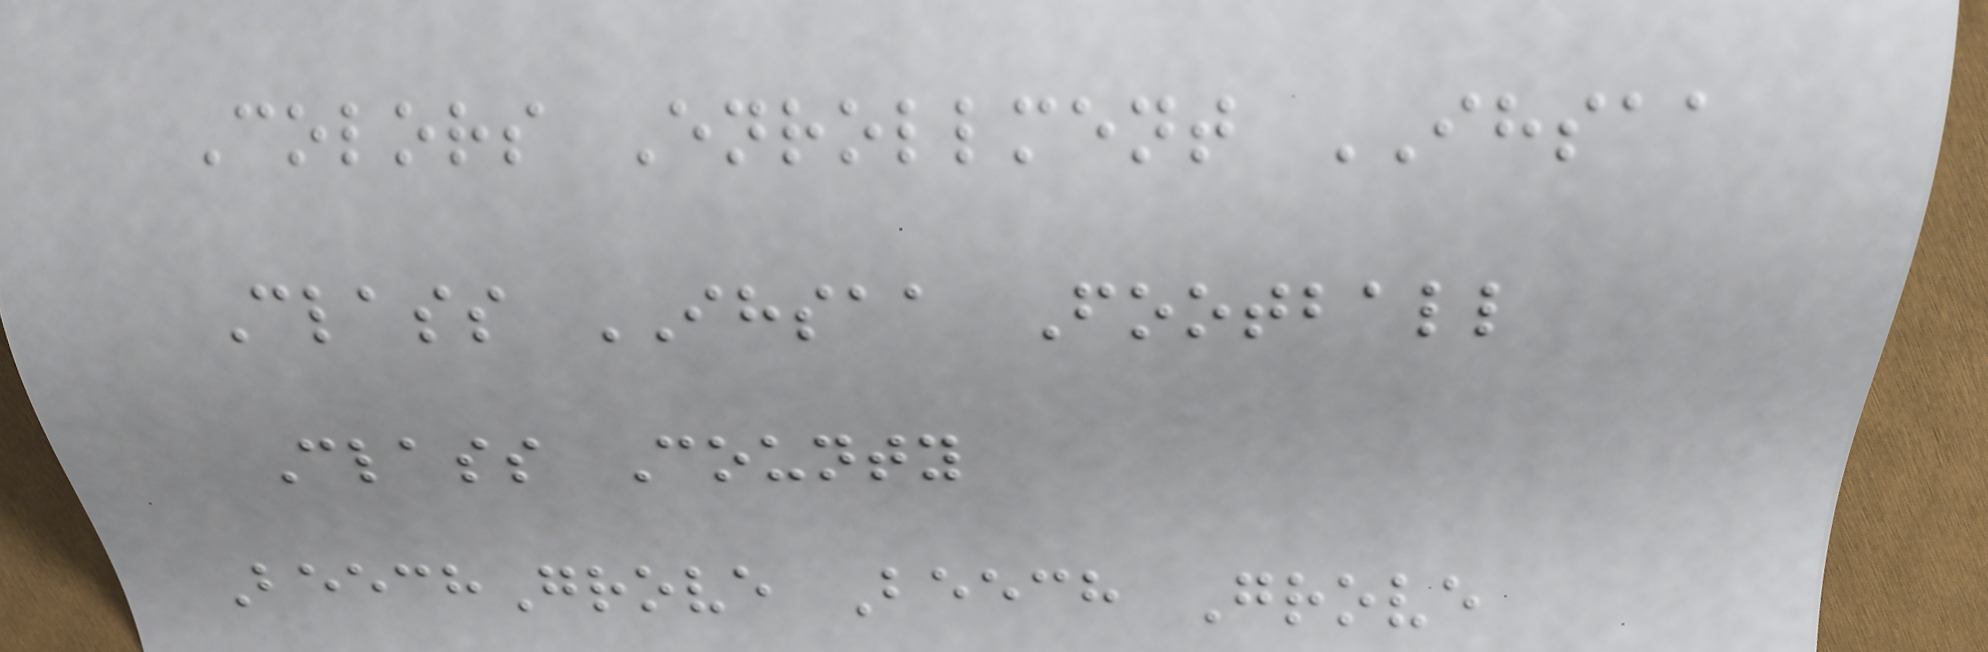Colors Enrollment IHSAA
Class IHSAA Football
Class County
BeechGrove Beech Grove
